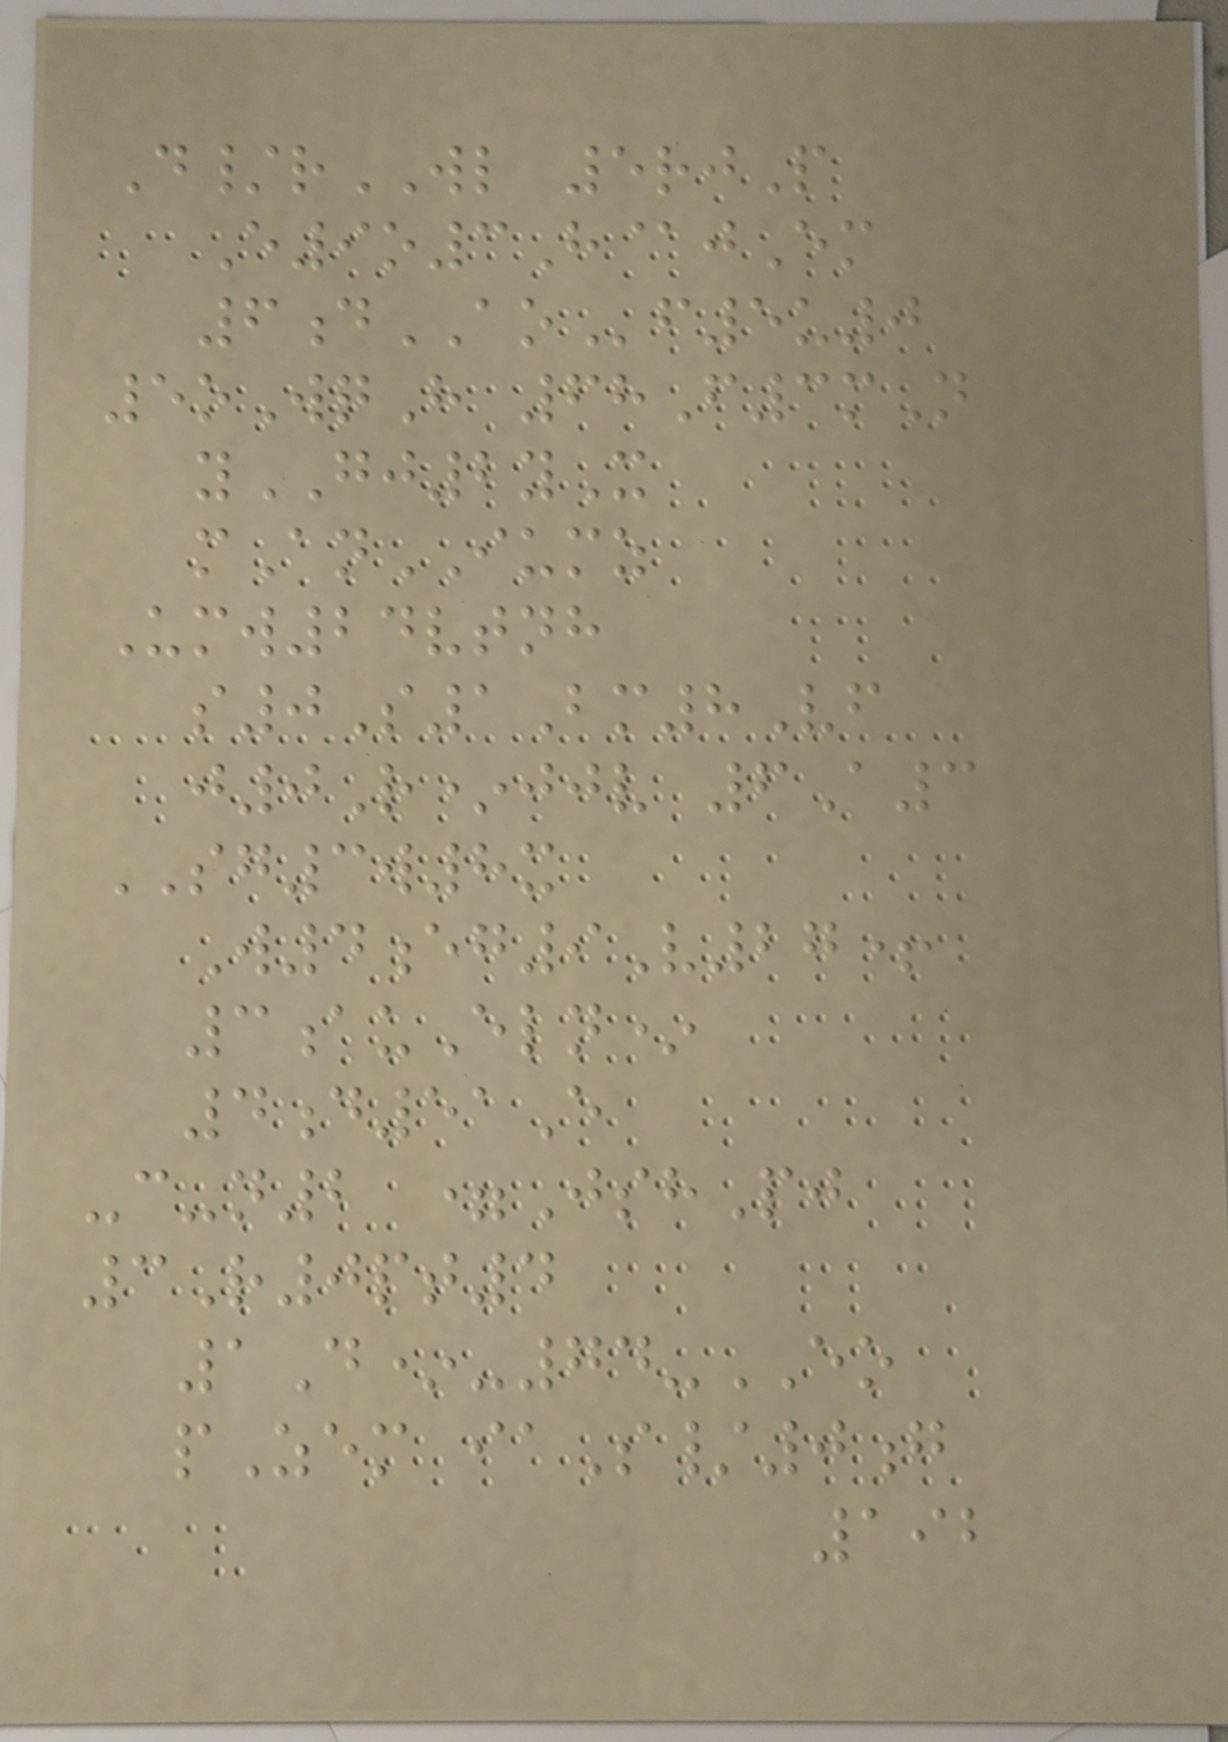D/rWL 5rjP
E9o3H@jEm
6dAOf5u0
5oWqH 68F3mN
yGJ2yX
mAnIUMZ
Umw24vtnh
s0S1Bm8Vf
j0R*jjv 6A3
SG3w8x
W4eg9V27+
3auEln*
4d51E
-c-n2 =JshPj
3R0pt4
1D*-74-EO
pZem iaS/0g
192
